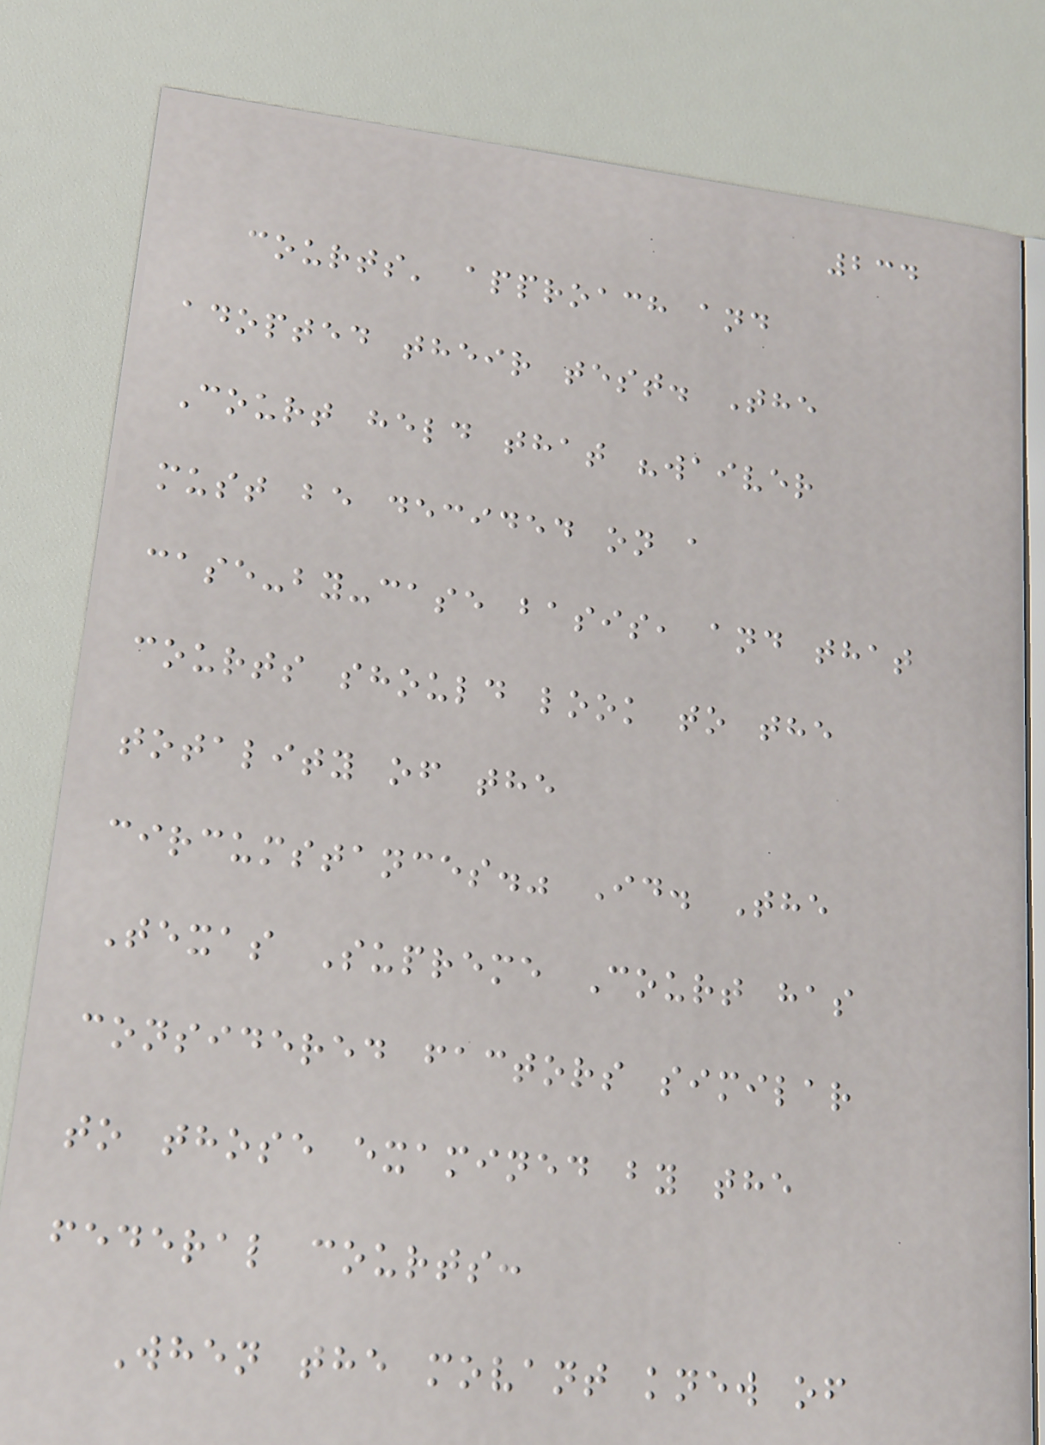234
courts' approach and
adopted their test. The
Court held that "waiver
must be decided on a
case-by-case basis, and that
courts should look to the
totality of the
circumstances." Id. The
Texas Supreme Court has
considered factors similar
to those examined by the
federal courts:
When the movant knew of
